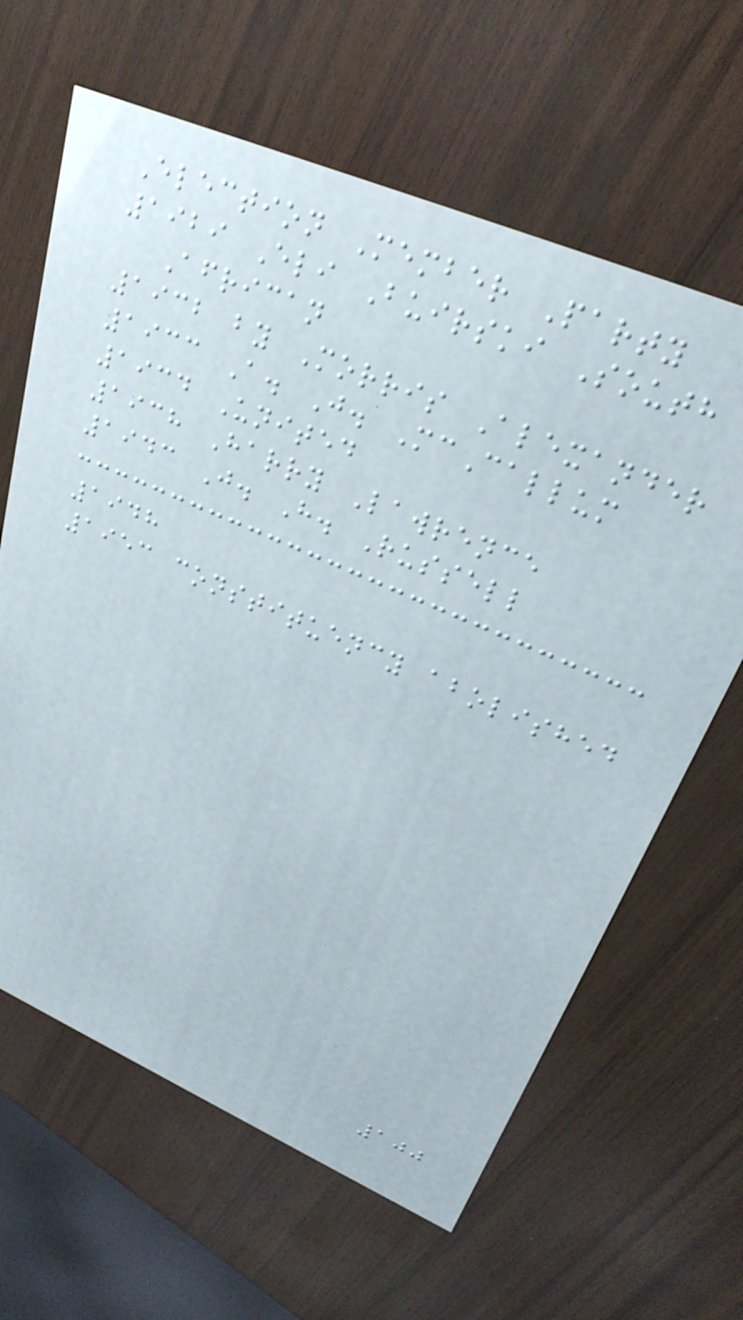Election Member Party
1929 Eli Buirski South
African
1932 by Morris Alexander
1933 A. J. McCallum
1934 United
1938 Harry Lawrence
1943 J. H. Russell
1948
1953 constituency abolished
100
